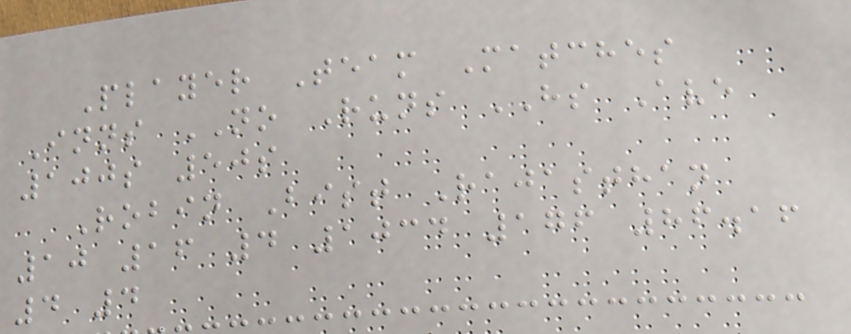Player Team Matches
Inns NO Runs HS Ave
100s 50s
Robin Bist Rajasthan
10 16 4 1034 176 86.16
4 4
